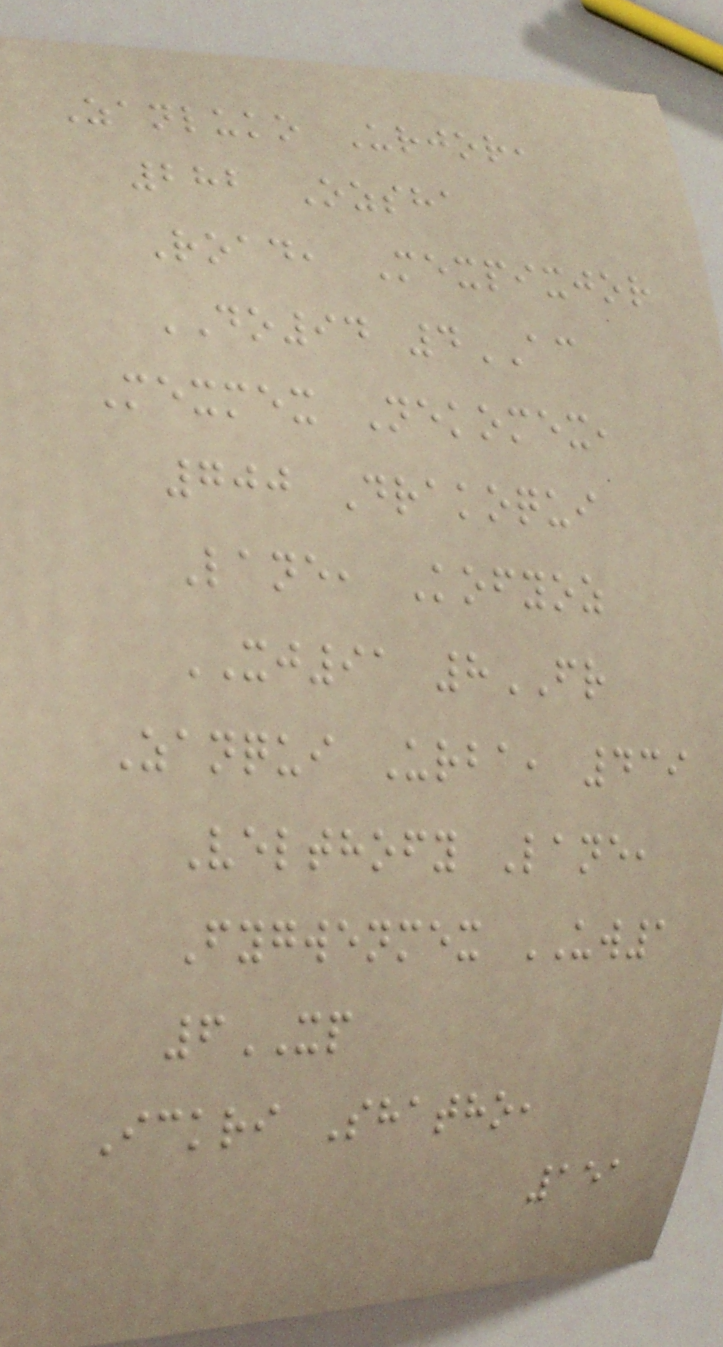Zanluko Urjor,
282 Ozsha
Road, Mexpixjor
DO94 4AC
Mexmex Nekomex,
700 Drakoqui
Lane, Kofyoz
XJ91 8FR
Zanqui Urba, 439
Velthofy Lane,
Fygwenmex UW1
6XP
Ickri Shatho,
151
